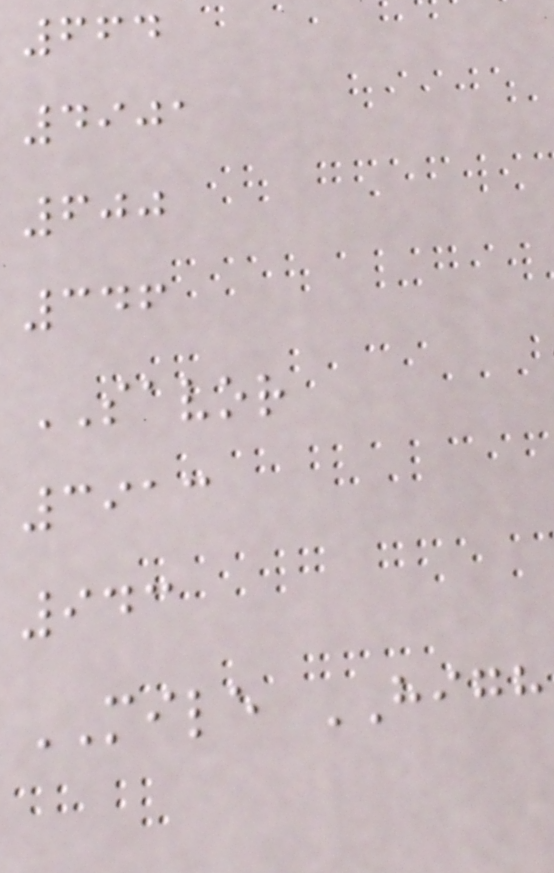664
4901
600
346
SAVOR
3913
943
MILE HIGH
